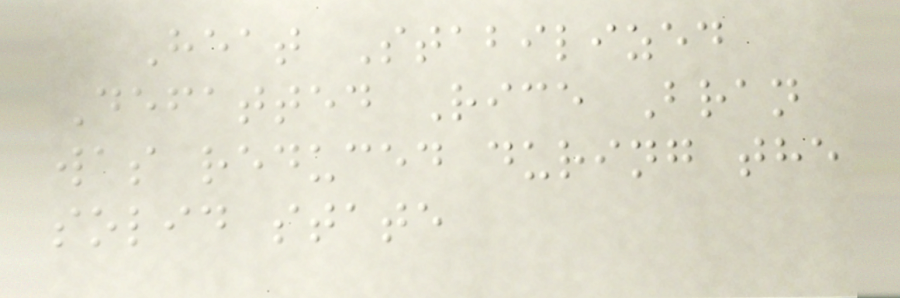Heat Stabilized
Defatted Rice Bran
was reduced during the
solid state
